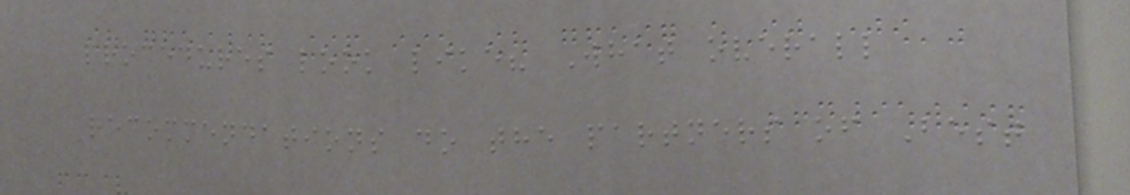procedures look like? What overall
recommendations do the partners of Best
